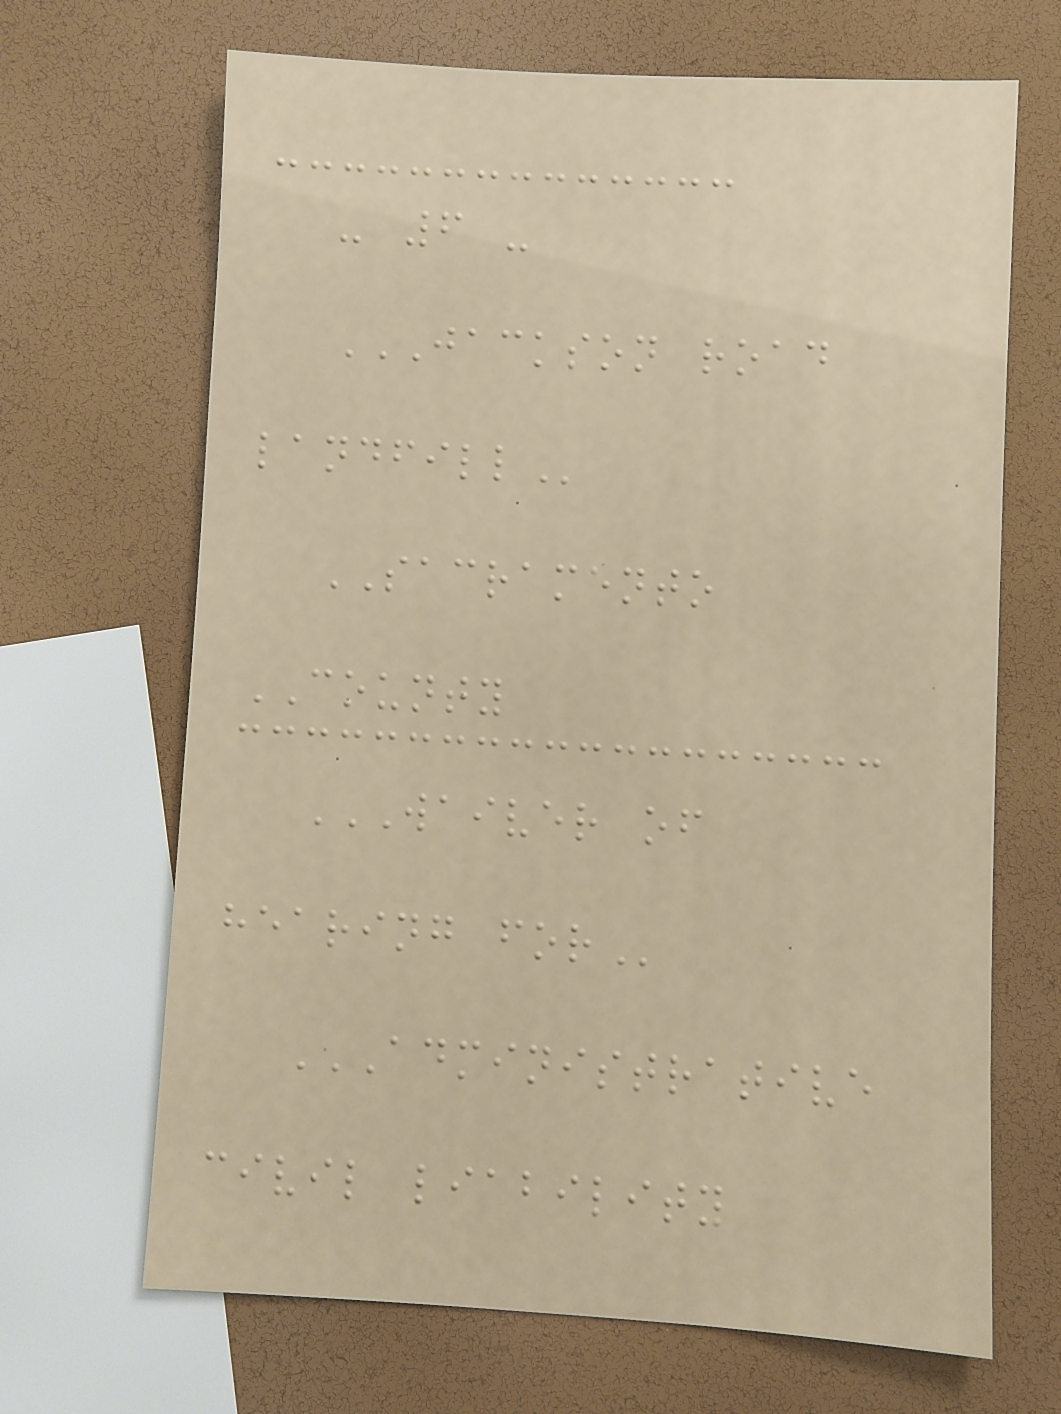- 6 -
JACKSON ROAD
LANDFILL
SACRAMENTO
COUNTY
WAIVER OF
HEARING FOR
ADMINISTRATIVE
CIVIL LIABILITY
